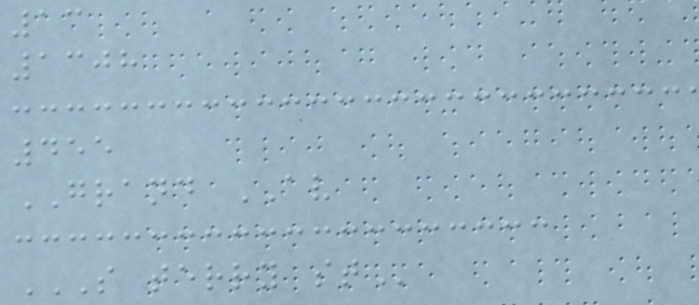13
1308
455
GRAND AV
S TERRY ST
